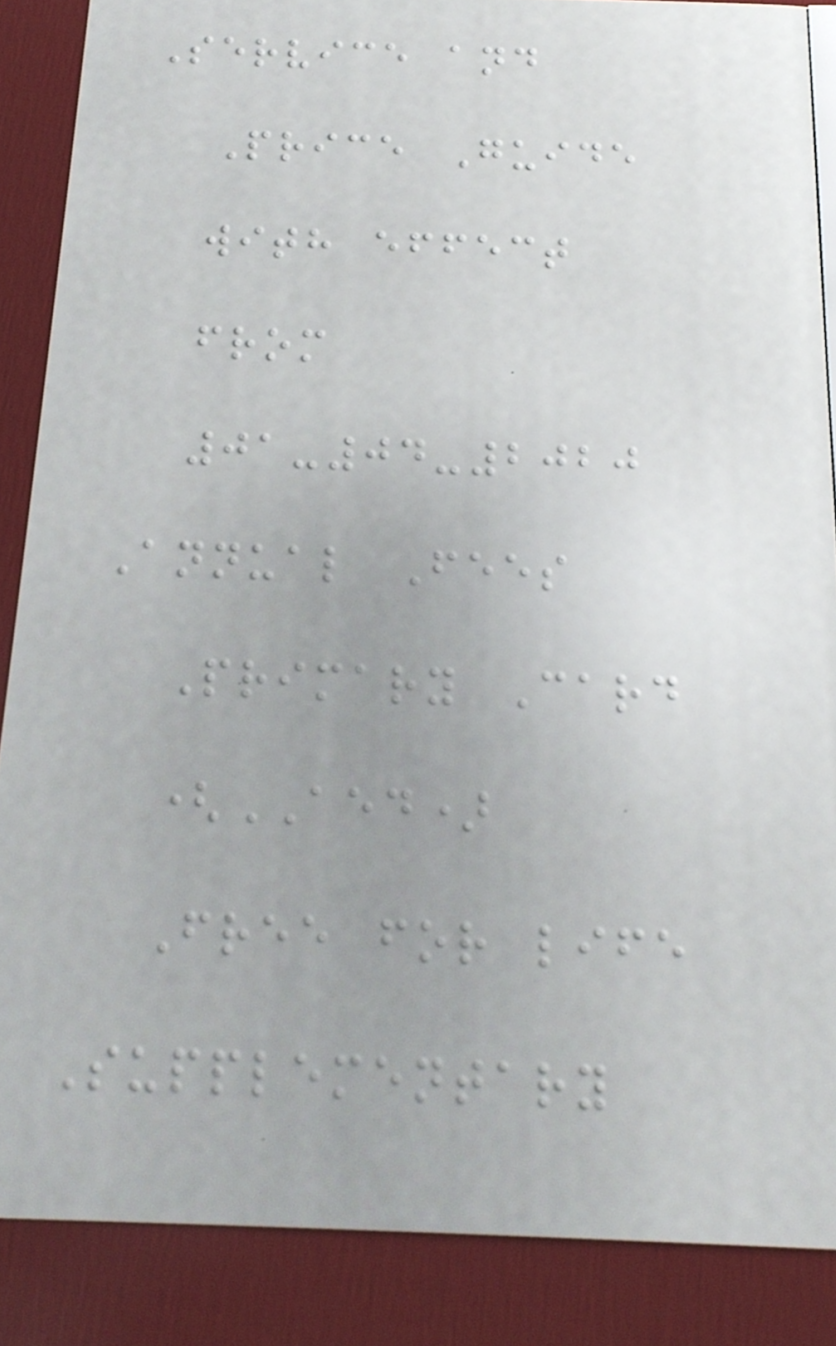Service and
Price Guide
with effect
from
01-04-2020
Annual Fees
Primary Card
(AED)
Free for life
Supplementary
